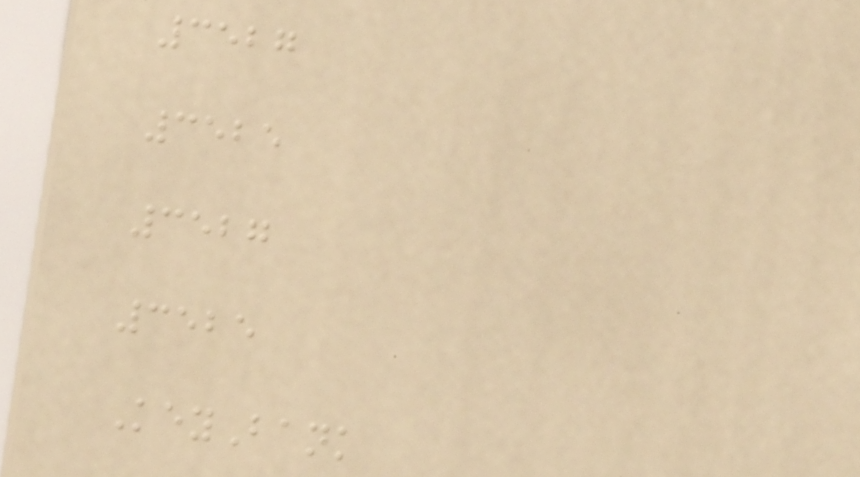3527
3525
3527
3525
KeyBank
